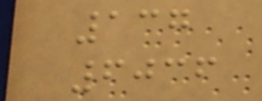137
6036
